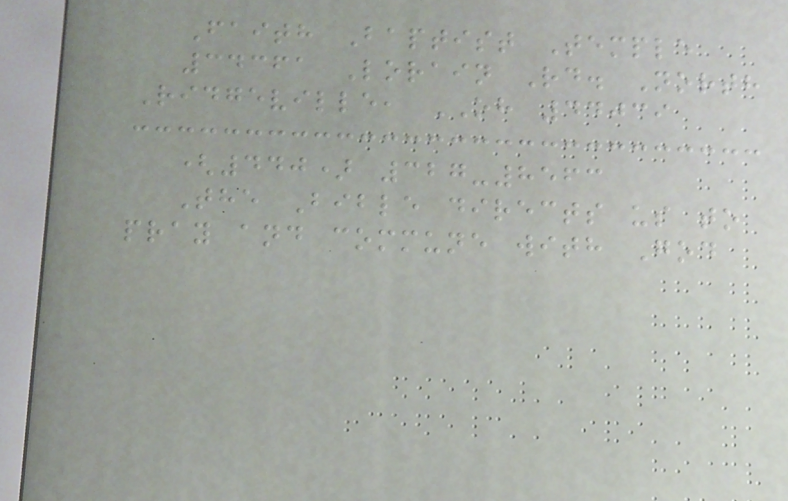Faith Baptist Temple
34361 Lorain Rd. North
Ridgeville, OH 44039
(440) 327-8563
The Bible directs us to
pray and commune with God
